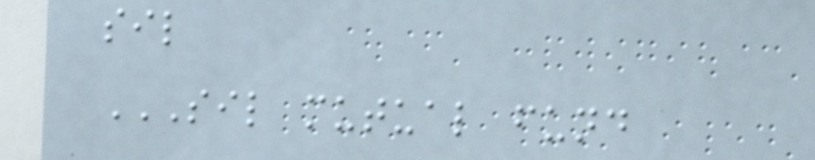sil
SIL MUTUAL FUND
